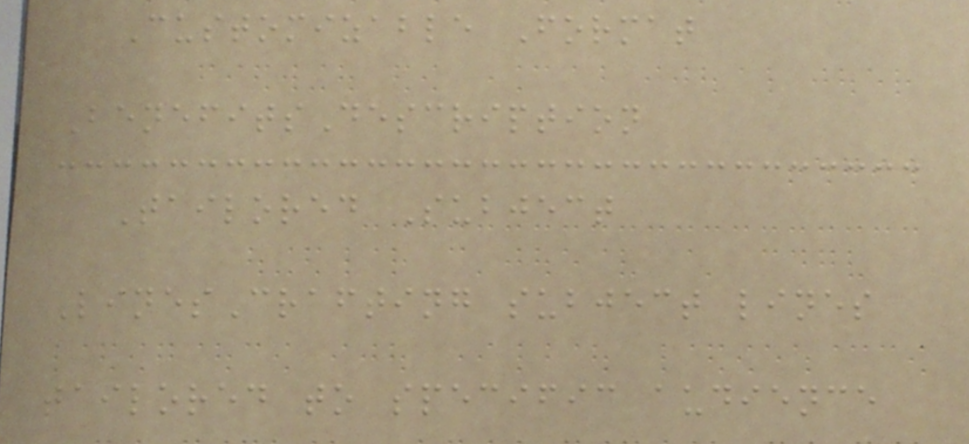Customizable Format
BenefitsDescription
Tailored Subject
LinesCrafting subject lines
tailored to specific audience
